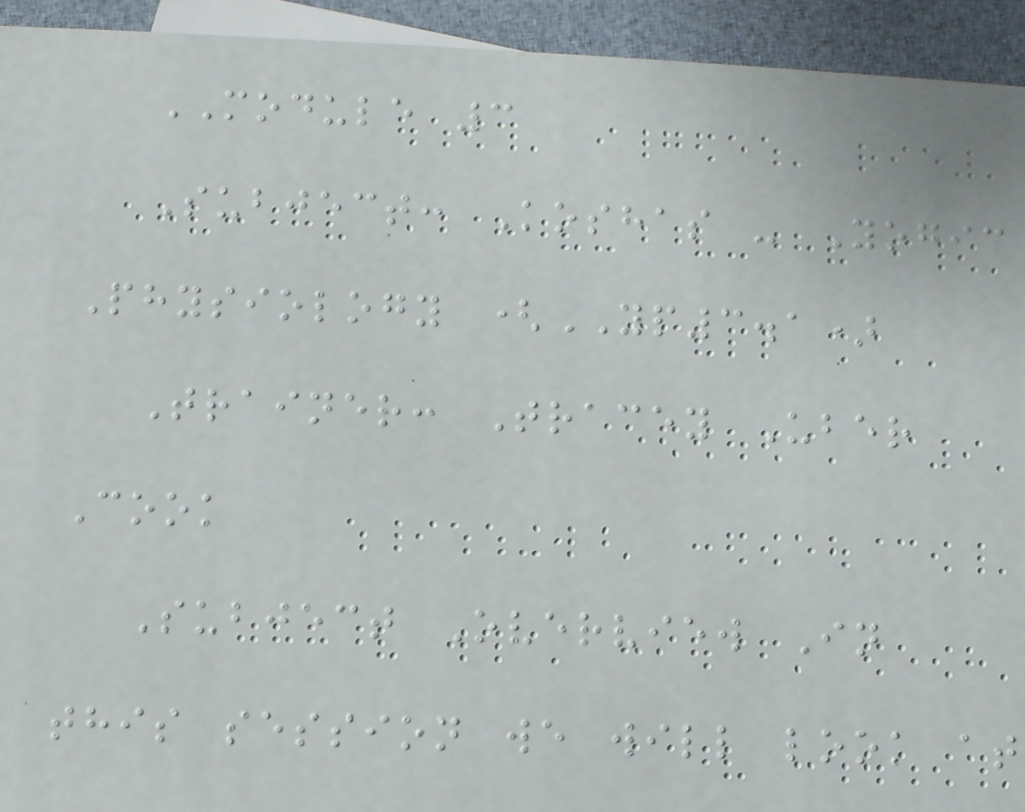MODULE 3
Subject: Koshas - Yogic
Physiology (YP3.1)
Trainer: Tracey Uber
Cook
Subject Overview In
this session we will look at
